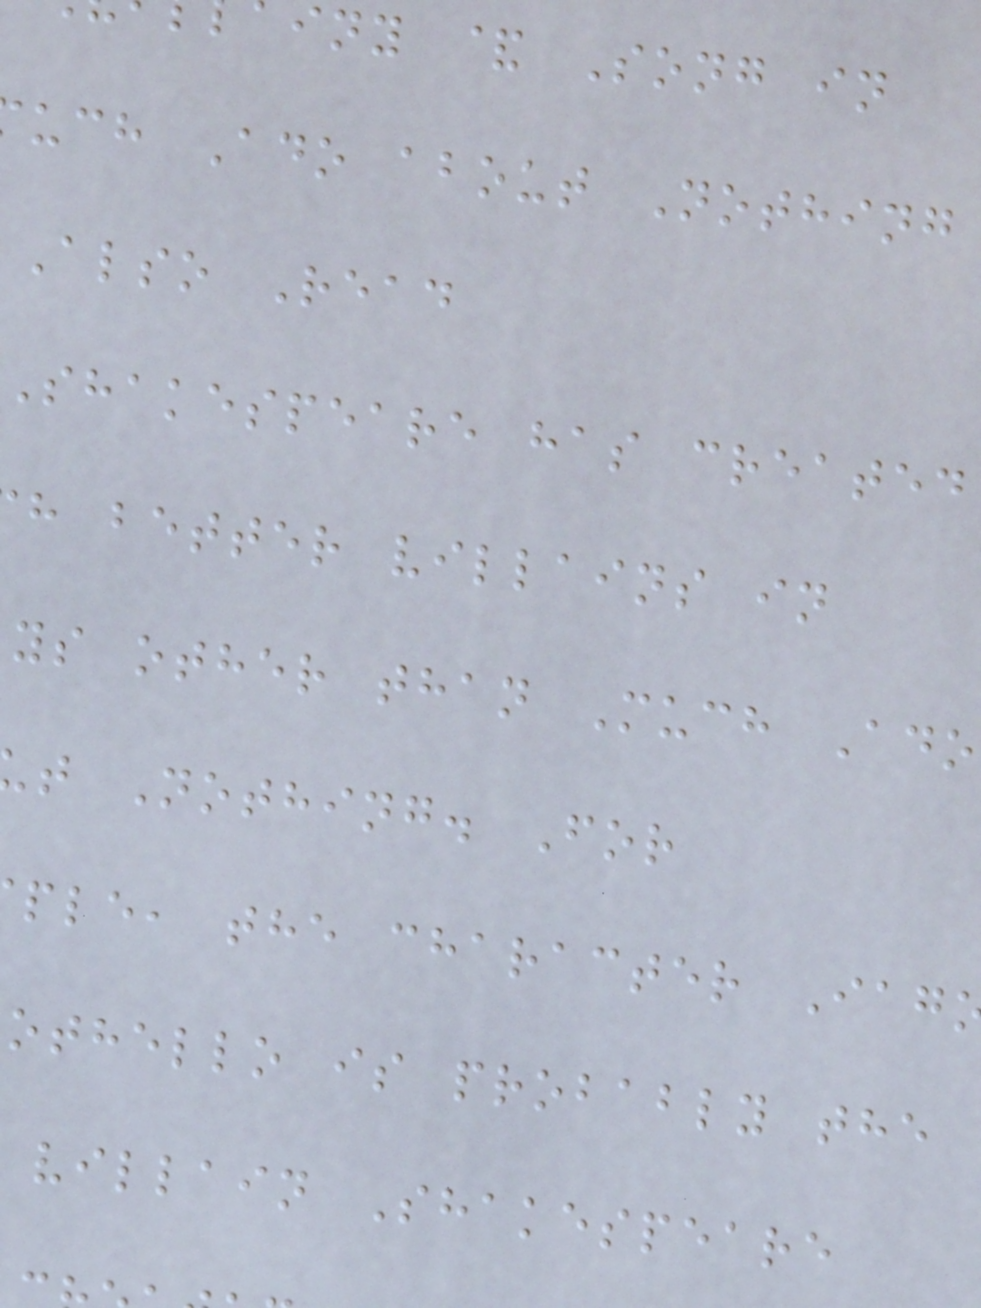iny & Song in
uch Ado about Nothing
Also Read
Shakespeare has created
h better villains in
ys other than Much Ado
t Nothing. For
ple, the character Iag
othello is probably the
villain Shakespeare
